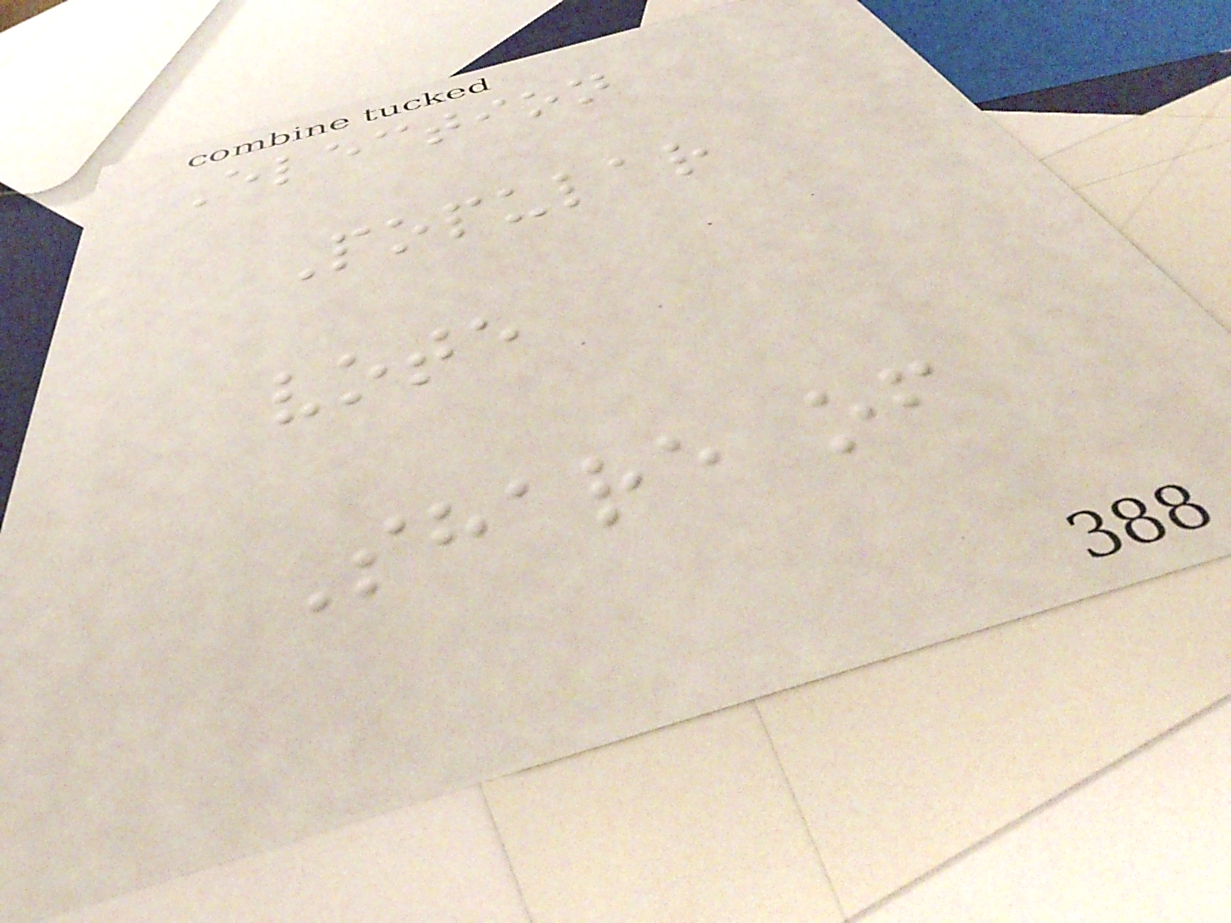Election
Popular
vote
Share of
